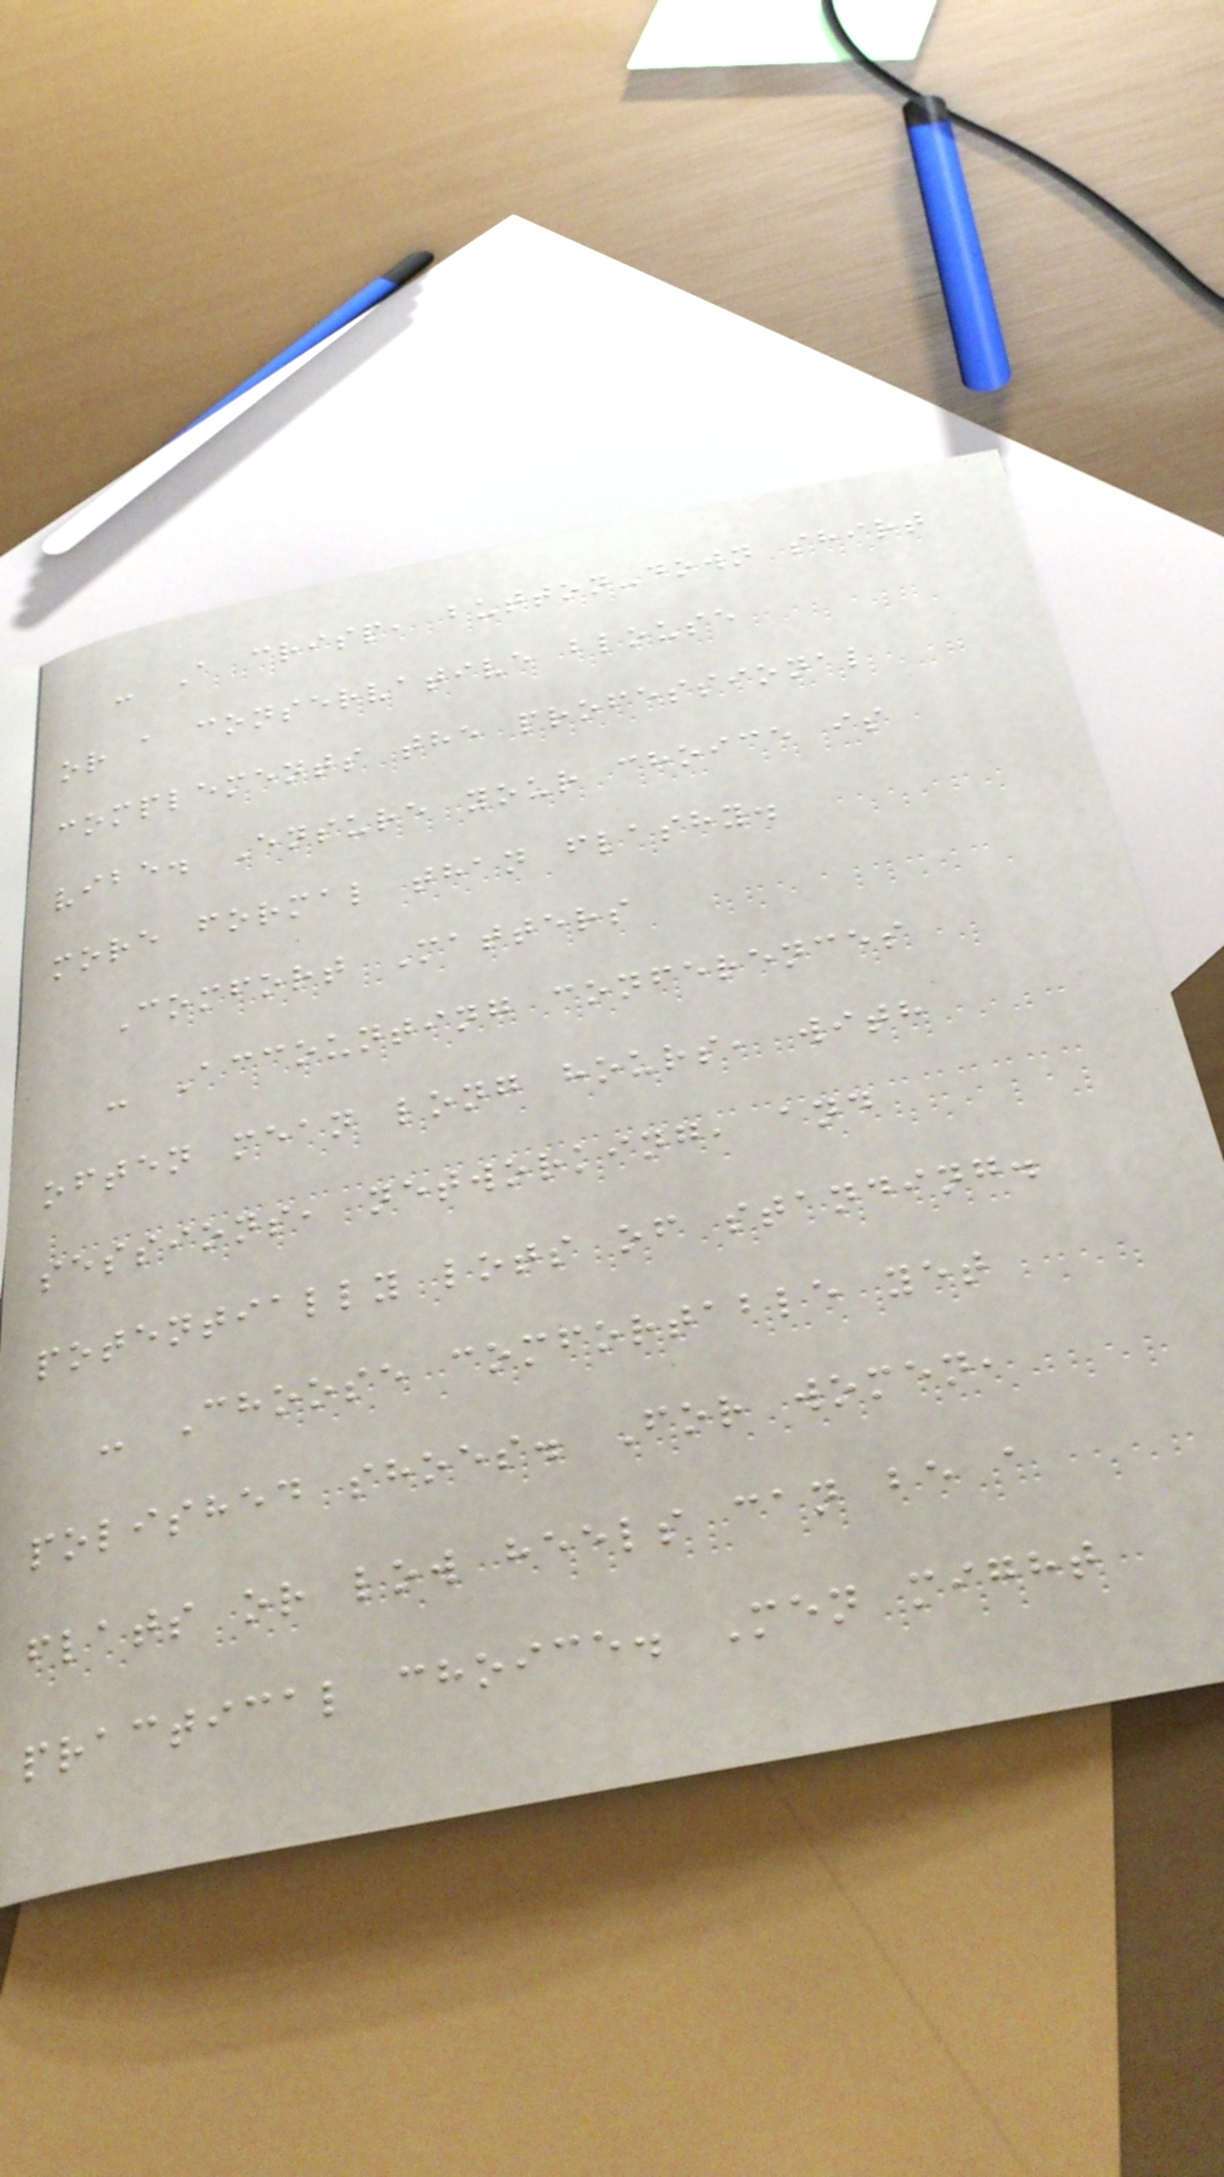- A crisp, button-down shirt
or a conservative blouse
complements the professional
vibe. Ensure your choice is
more formal than flashy.
Comfort Matters
- Accounting conferences
often mean long hours, with
sessions, networking, and
potentially lots of standing.
- Choose comfortable yet
polished shoes. For women,
flats or low heels can be a
practical choice. Men might
